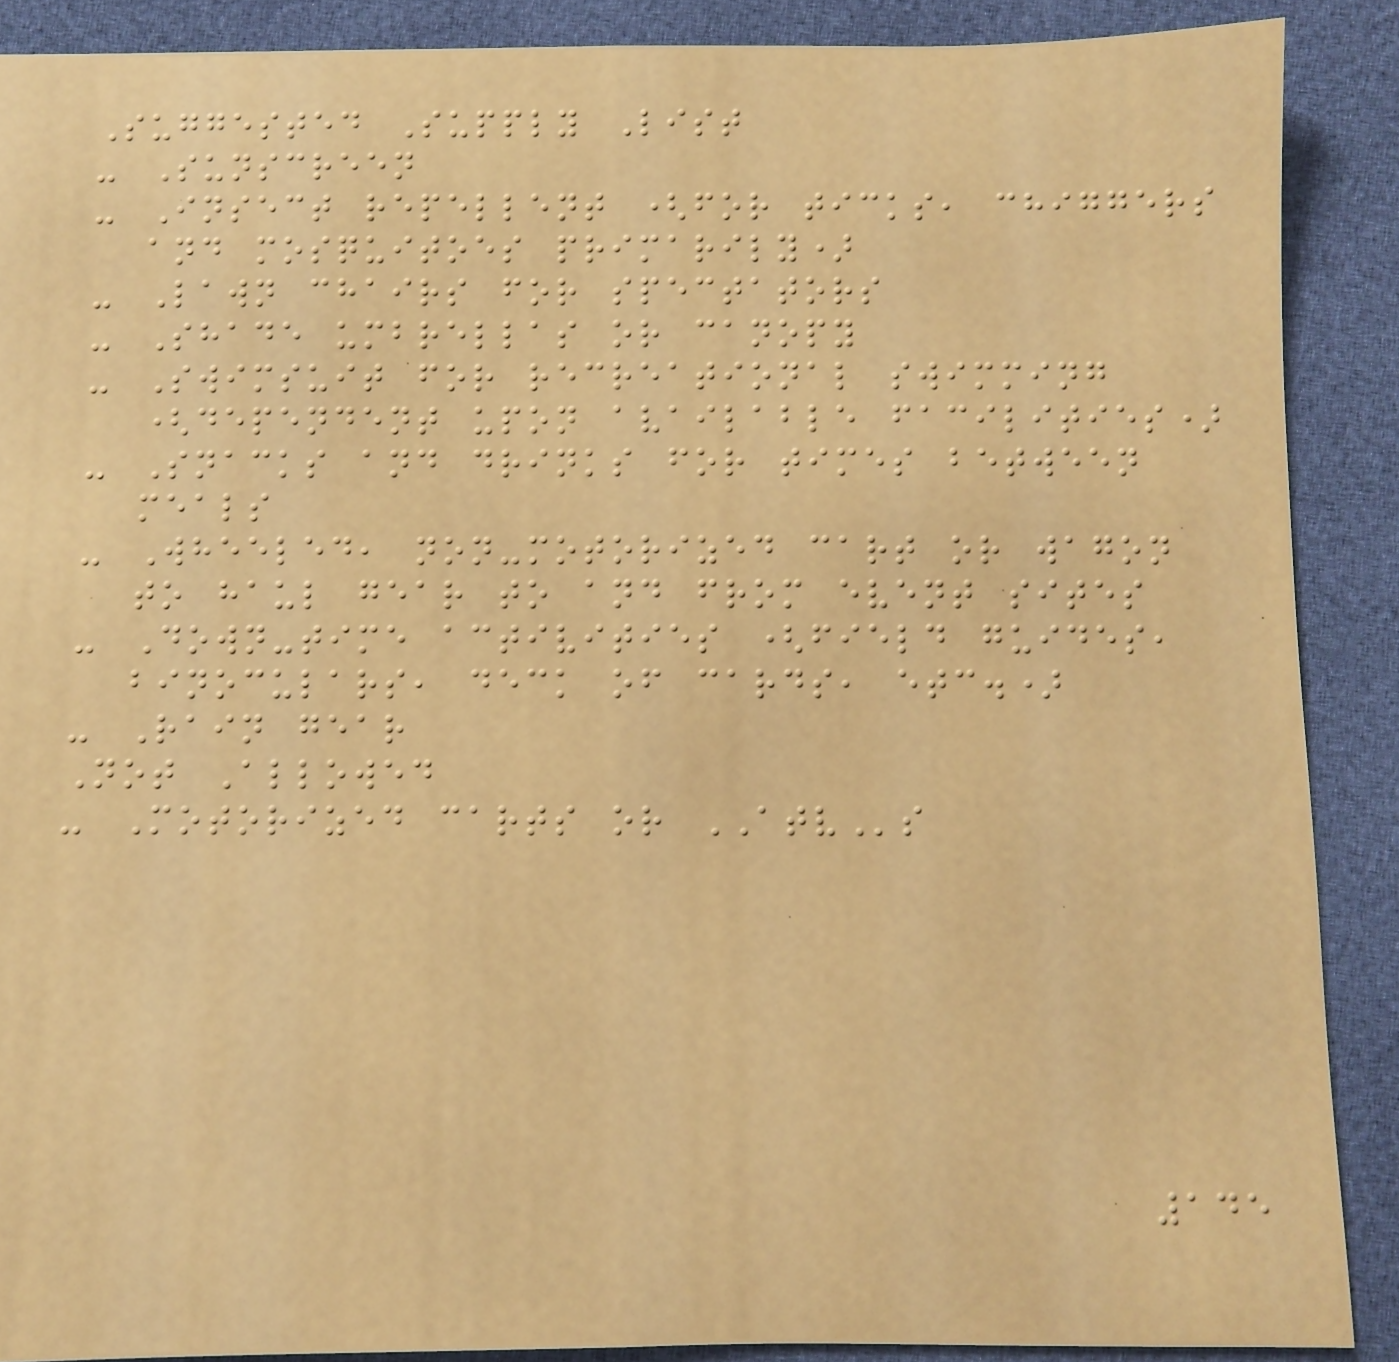Suggested Supply List
- Sunscreen
- Insect repellent (for ticks, chiggers
and mosquitoes primarily)
- Lawn chairs for spectators
- Shade umbrellas or canopy
- Swimsuit for recreational swimming
(dependent upon available facilities)
- Snacks and drinks for times between
meals
- Wheeled, non-motorized cart or wagon
to haul gear to and from event sites
- Down-time activities (field guides,
binoculars, deck of cards, etc.)
- Rain gear
Not Allowed
- Motorized carts or ATVs
145
